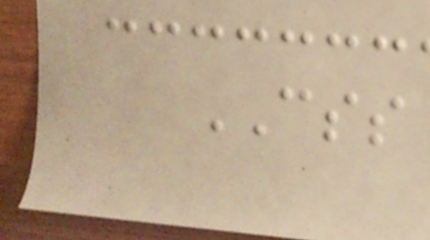CSS
